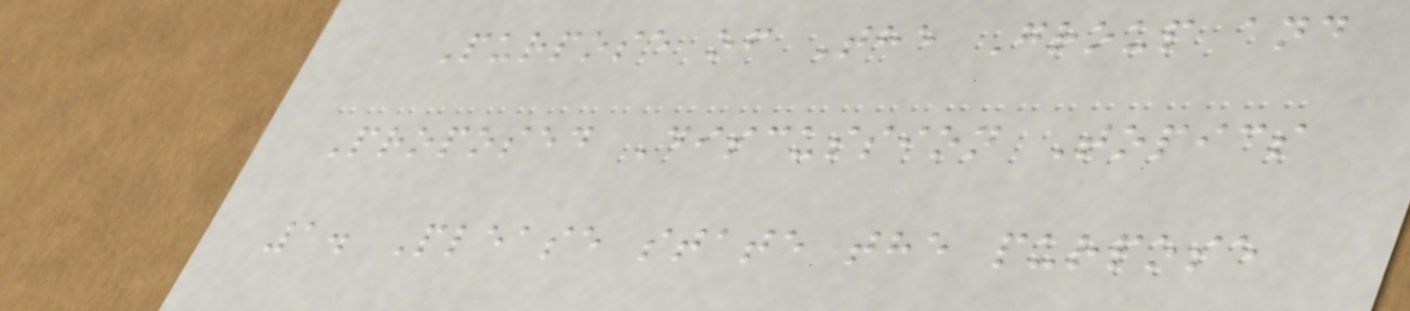Purpose of The Group and
Proposed Discussion Topics
1. Please state the purpose
